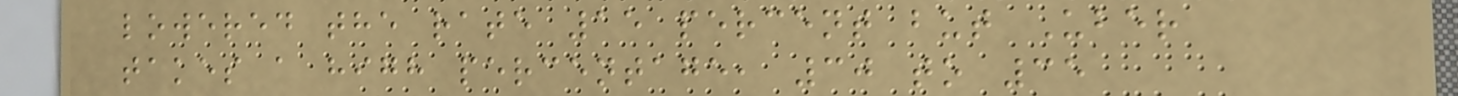lowered the rate 15 percent but Uber
takes a high percentage, 30 to 35
